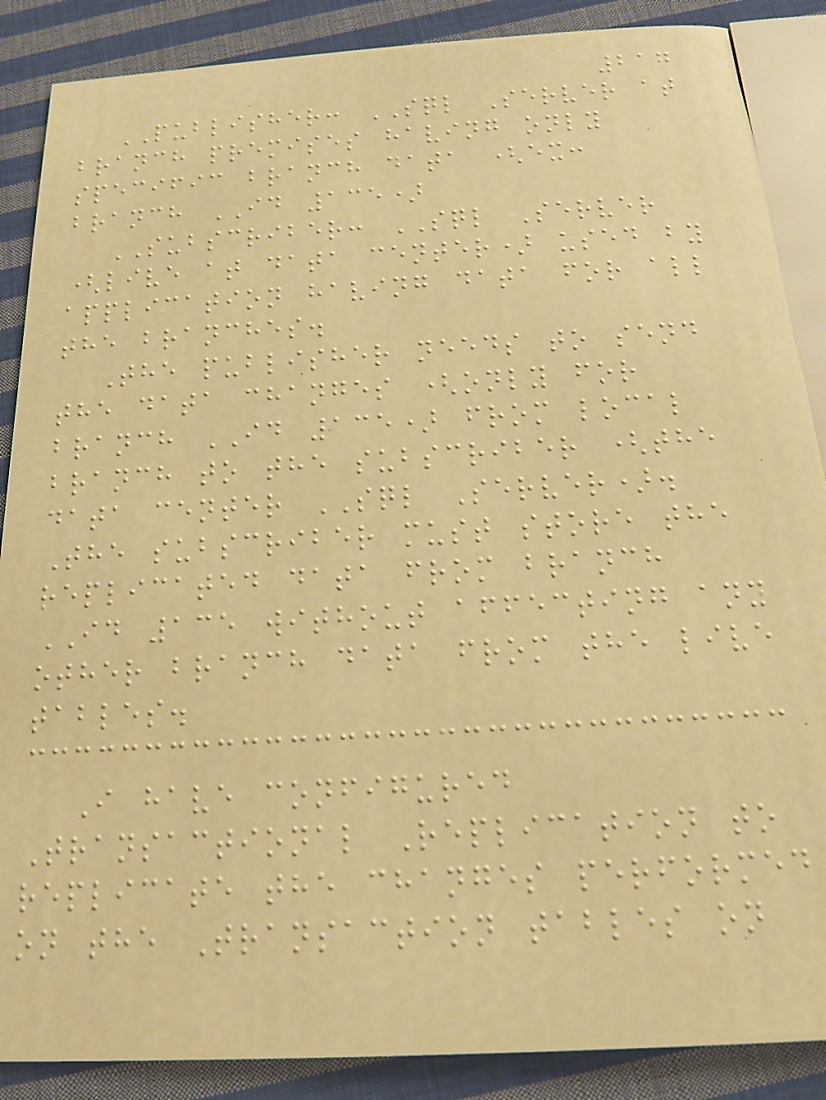217
PUBLISHER: SQL Server at
branch premises having only
specific branch data (ex:
branch ID 135)
SUBSCRIBER: SQL Server
(live at data center) used by
application having data for all
the branches.
The publisher needs to send
the data changes (only for
branch ID 135) from local
branch to the subscriber (the
data center SQL Server).
The subscriber must store the
replicated data from branch
ID 135 without affecting any
other branch data from the live
tables.
I have configured
Transactional Replication to
replicate the changes performed
on the Transaction tables on
